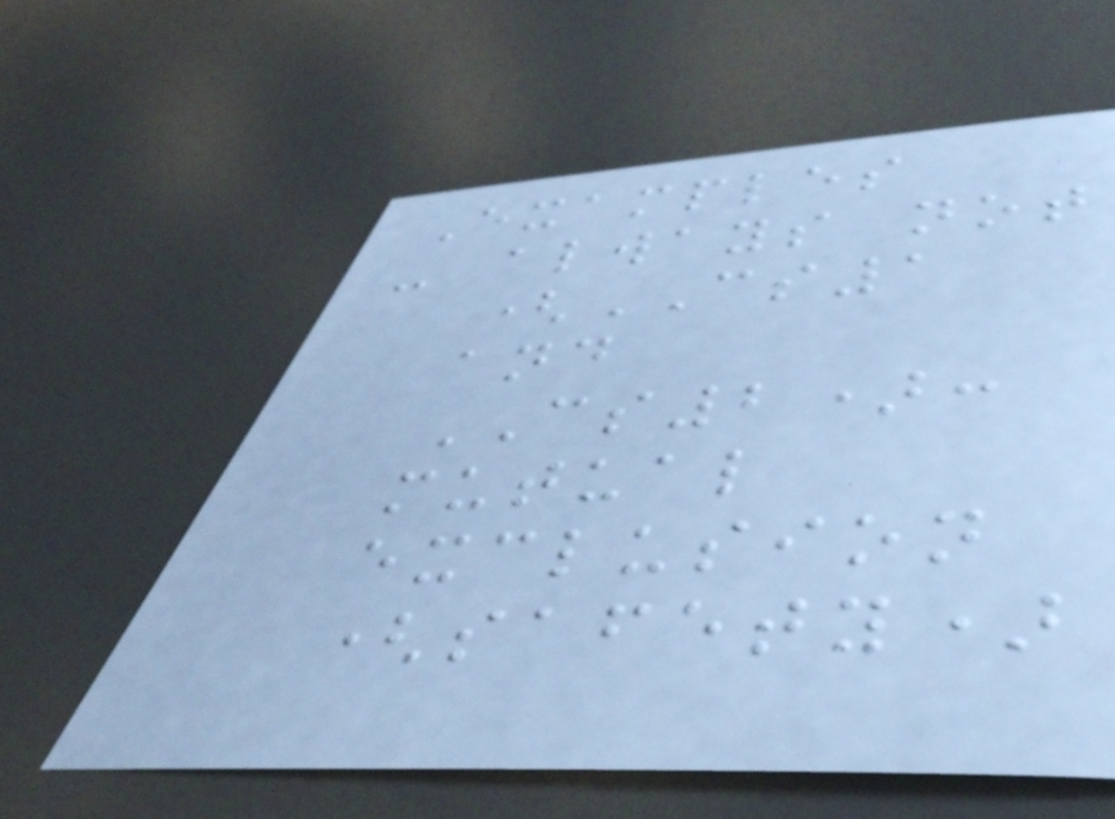Examples
- always not
(CS1
and
CS2):
mutual
exclusion
(safety)
